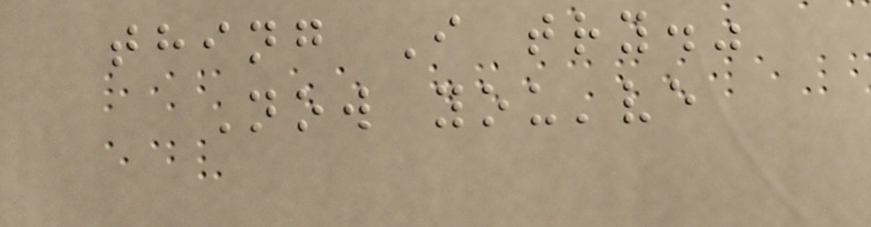thing I try."
Now you've
